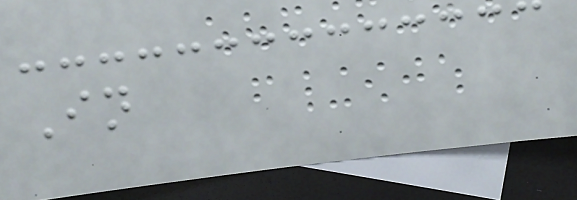In
